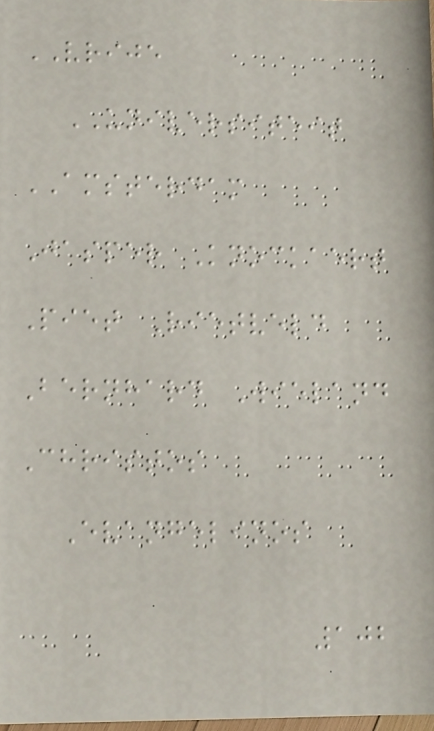VRIJE
UNIVERSITEIT
AMSTERDAM
Jasper Knockaert
Piet Rietveld
Bernhard Wieland
Christos
Evangelinos
102
